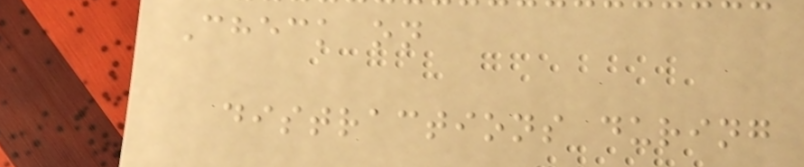Check on
distractions during
